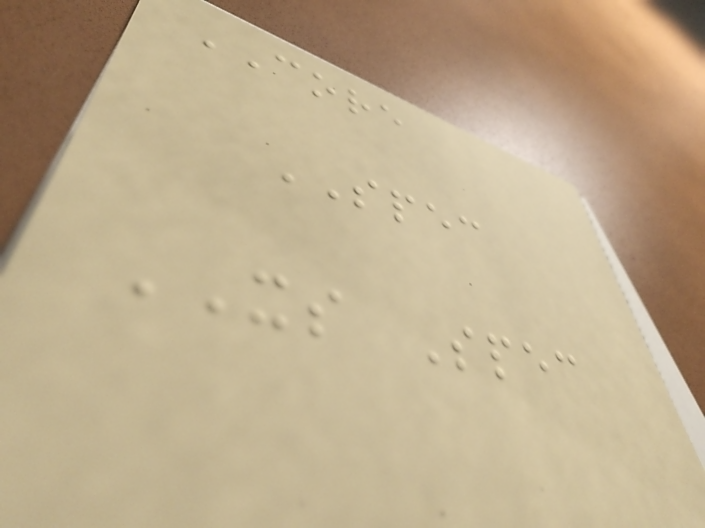CORE
SPEC
XS Spec
